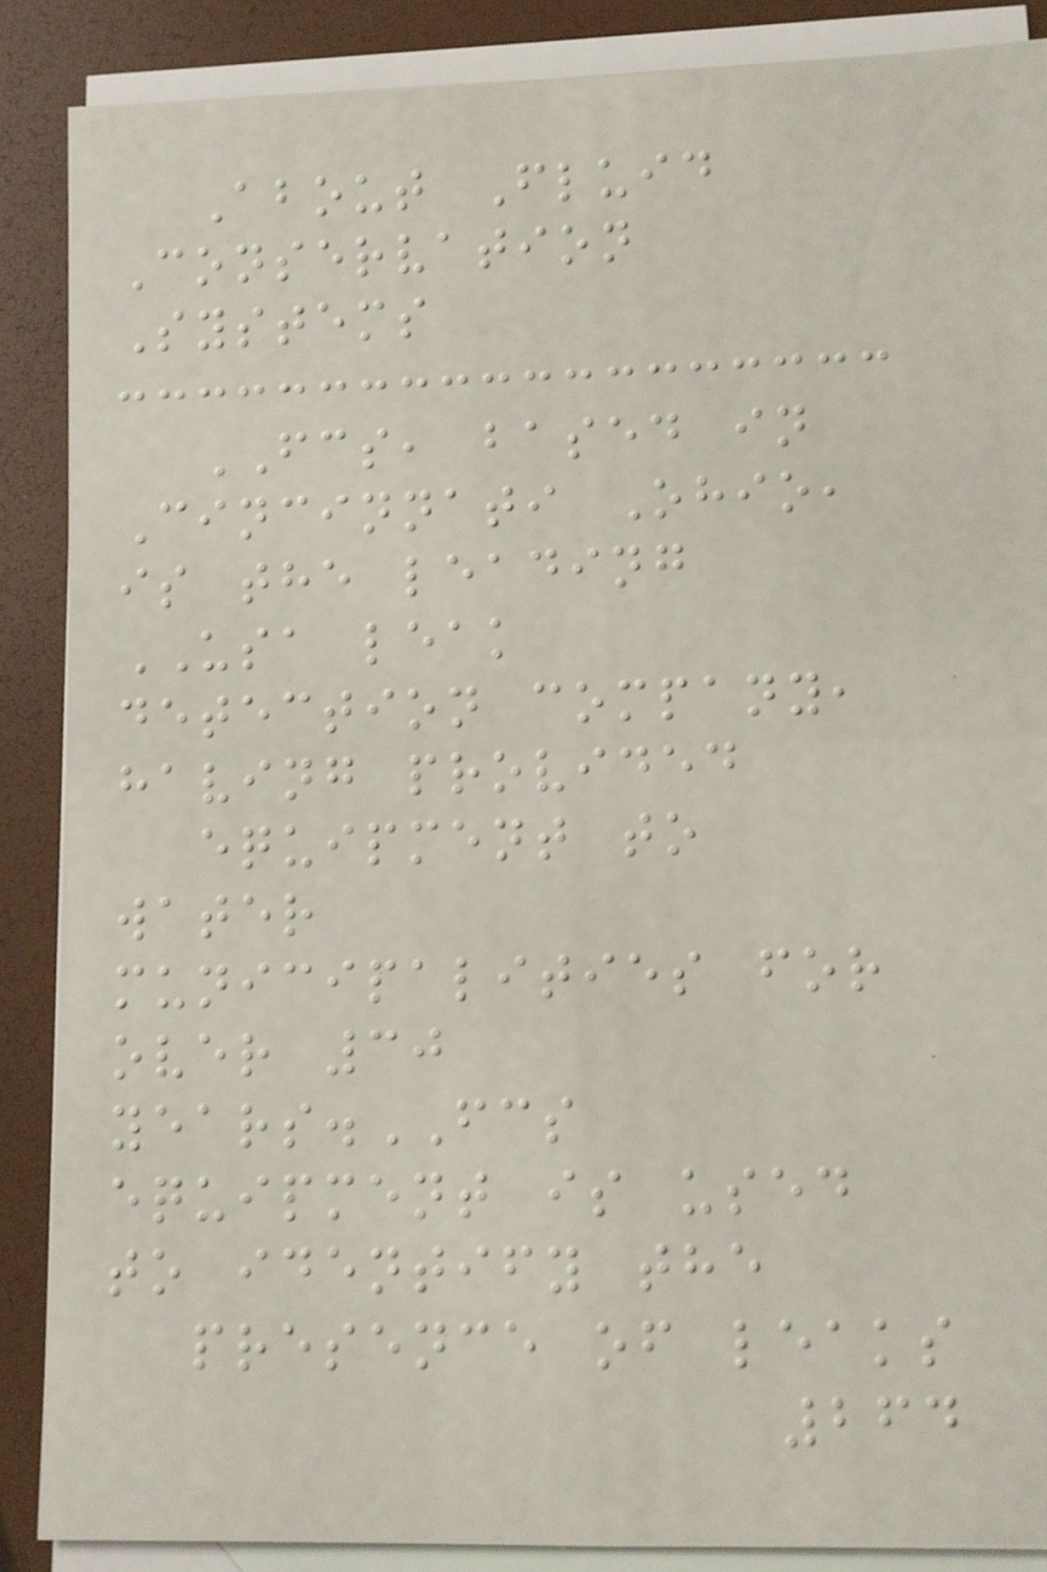About Fluid
Conservation
Systems
FCS, based in
Cincinnati Ohio,
is the leading
USA leak
detection company,
having provided
equipment to
water
municipalities for
over 30
years.FCS
equipment is used
to identify the
presence of leaks
264
